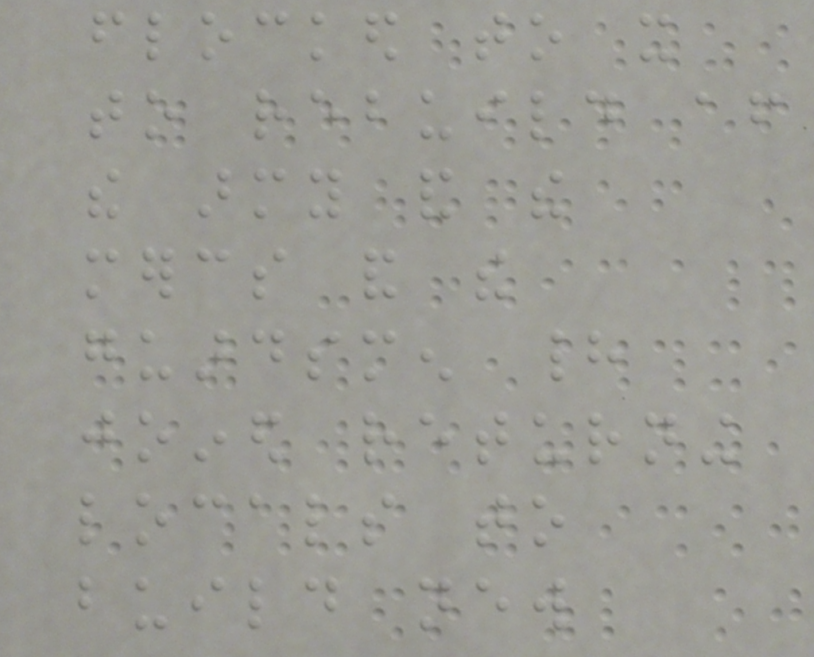flocked to it
to rebuild after
the army and the
mercs and the
guardsmen had
joined returning
locals to
build new
